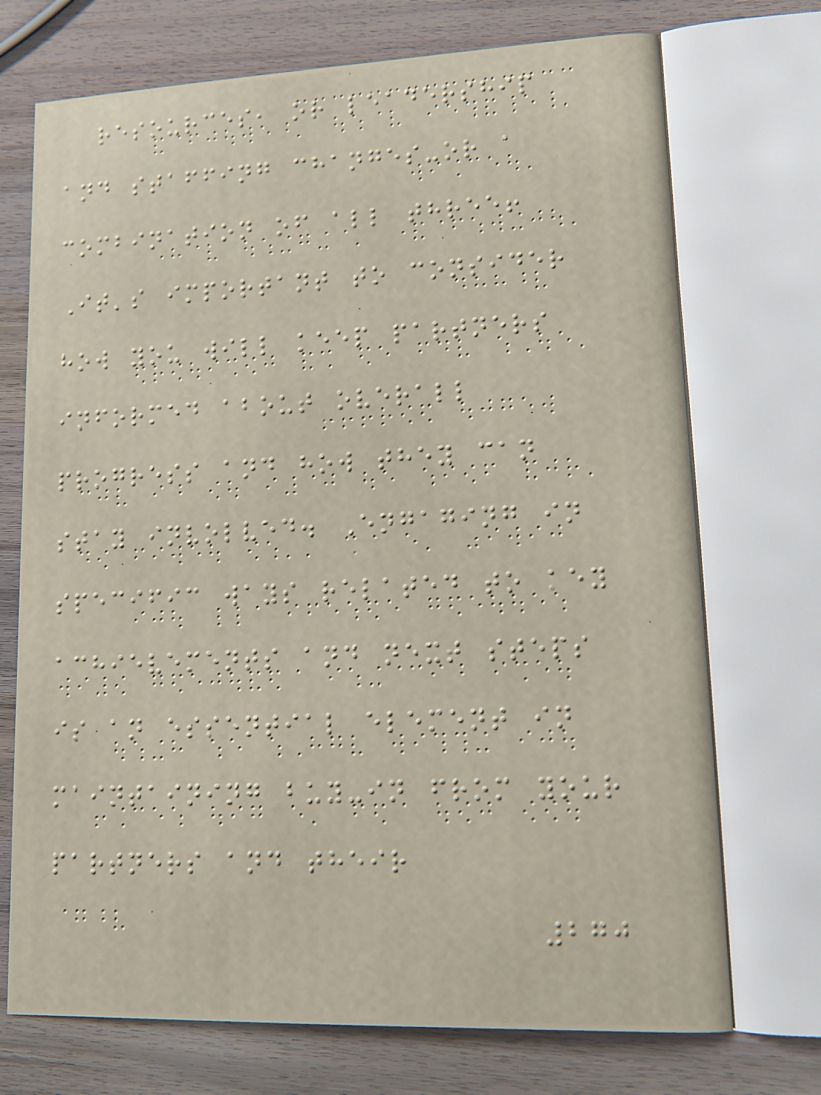resources, or leadership
and staffing changes-or a
combination of all three!
It's important to consider
how you will keep partners
informed about overall
progress and how they can
stay involved. Engaging in
specific ways related to key
achievements and next steps
is an essential element in
maintaining buy-in from your
partners and their
270
